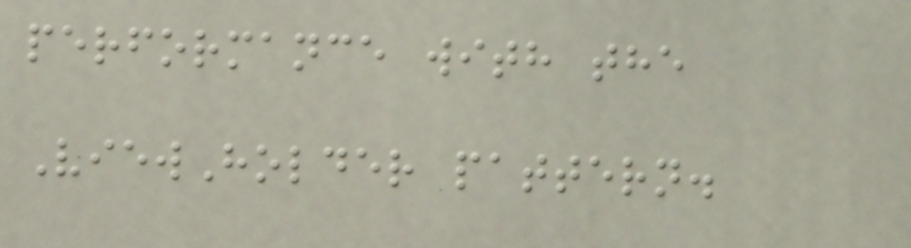performance with the
ViewHolder pattern.
